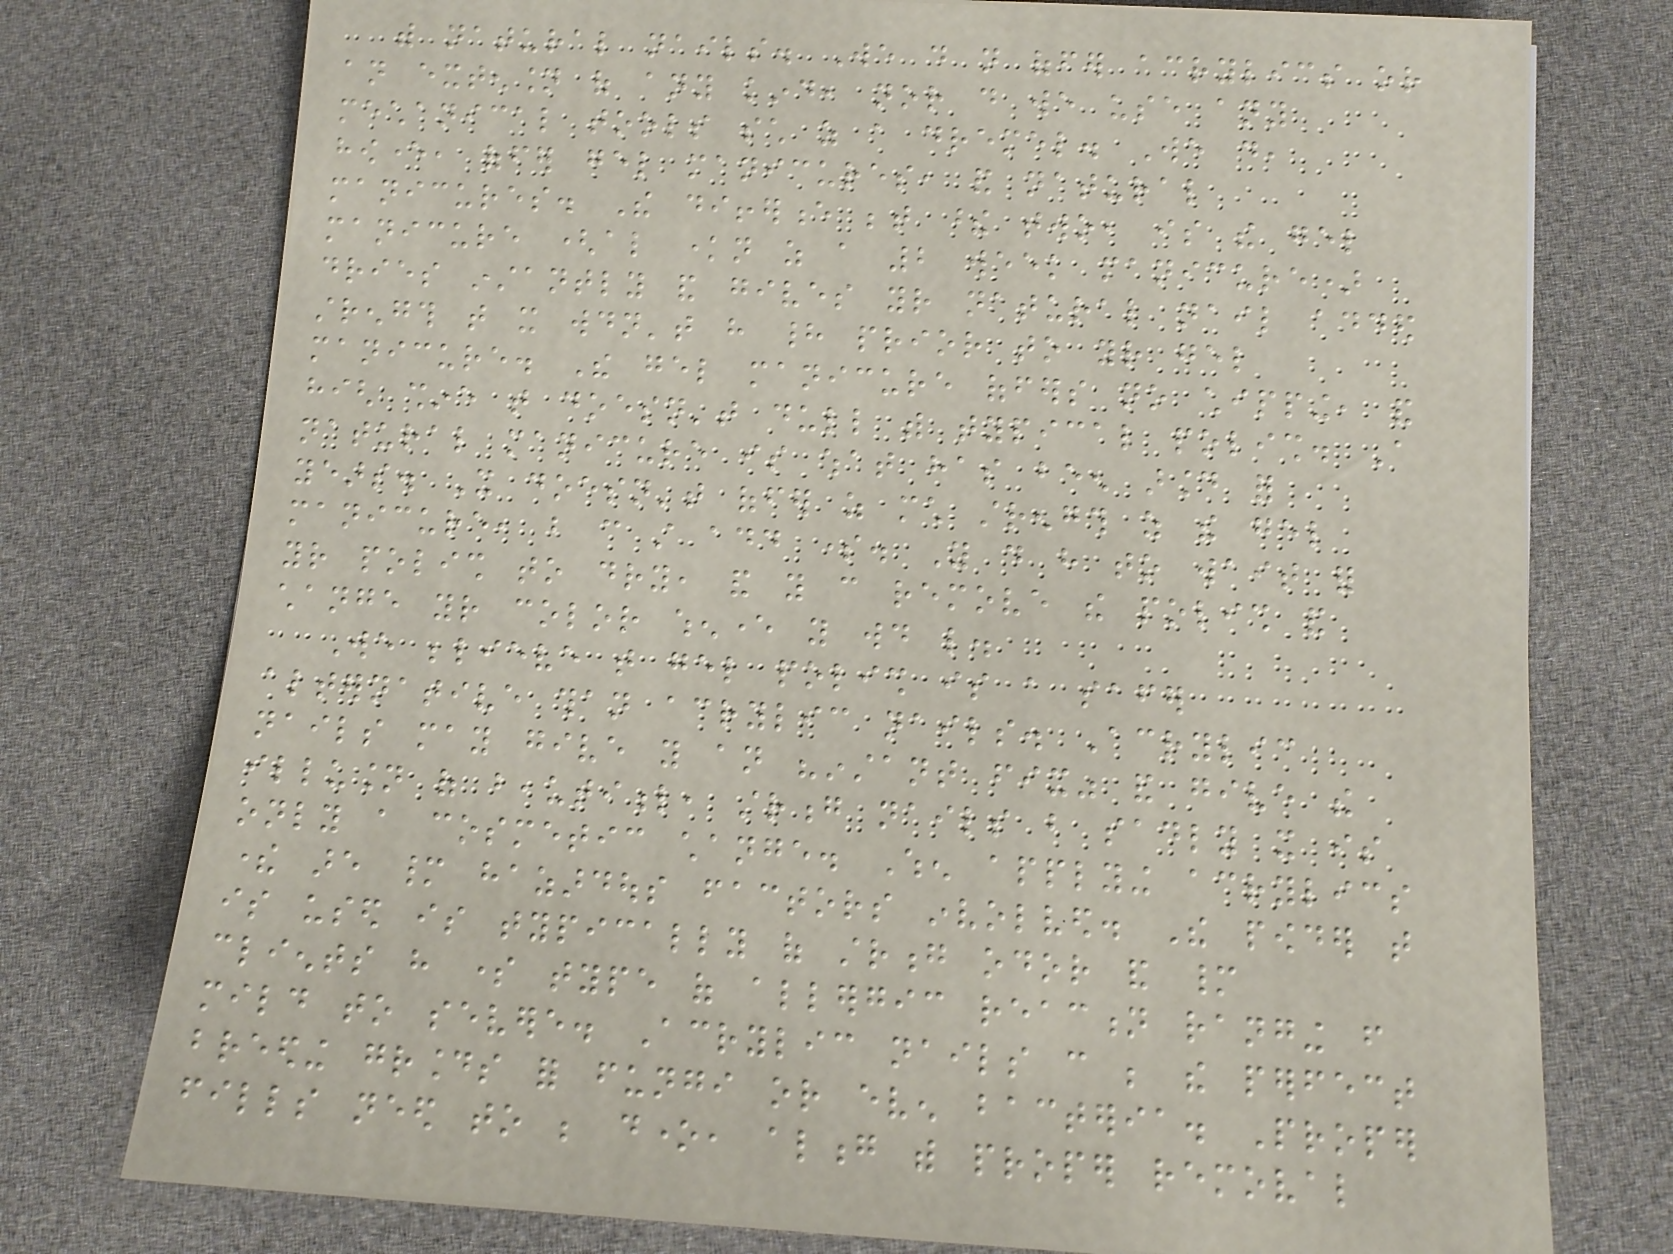with natural nails. We do not offer acrylics or
an extension of any kind, nor do we use any
mechanical tools such as a dremel. We do,
however, offer gel manicures, and natural
manicures. The difference between these two, is the gel
manicure (also known as a 2 week manicure)
dries instantly and gives your natural nail added
strength that it wouldn't have had prior to your gel
manicure. The gel manicure offers no chipping, and
high shine that doesn't dull with typical polish. A
natural manicure is what has been around for
years. It doesn't offer as much strength as the gel
manicure, but can still add some. You do have to wait for
your polish to dry, and you can remove the polish and
change your color whenever you would like.
We believe that gel polish is a safer
alternative than acrylic nails. Acrylic
nails may give you an "instant fix" and give the
illusion of beautiful, strong nails but sadly it is
only a cosmetic change. When applying acrylics
there are many hazardous factors involved. The powder that
is used is typically of strong odor and many
clients have some type of allergic reaction ranging from
mild to severe. Acrylic nails can be the perfect
breeding grounds for fungi or even bacteria. Proper
fills need to be done, along with proper removal
